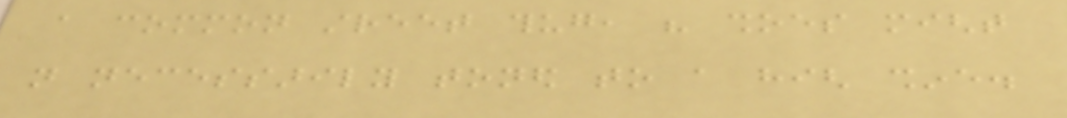a common street thug, his shoes might
not necessarily toned to a high shine.
